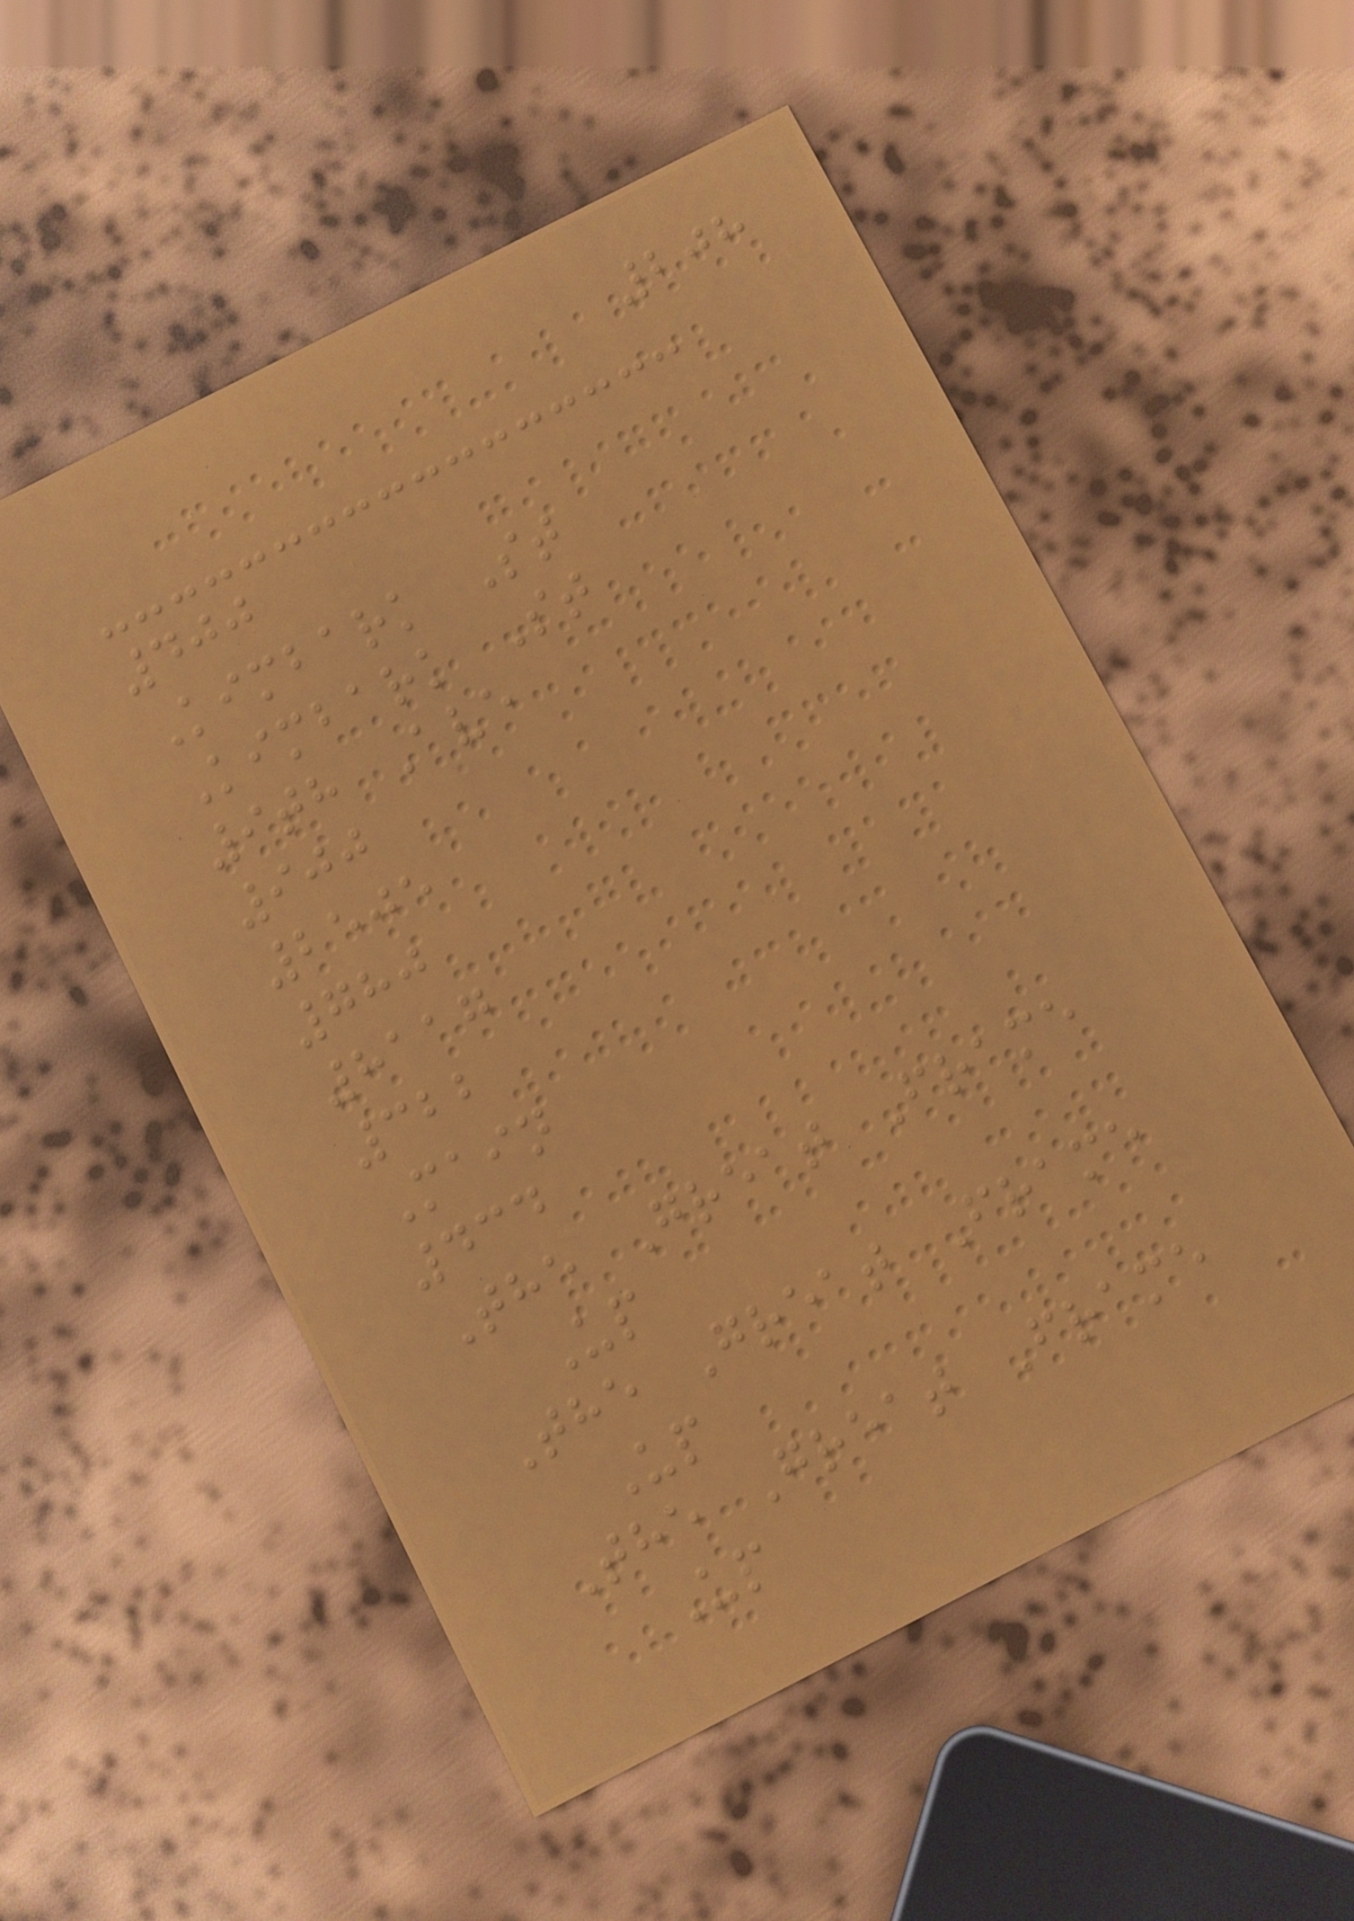208
400
Kimbark St
Kimbark St
9th Ave
900
2505
780
8117
322
Main
434
The Great Frame
Up
The Great Frame
Up
The Great Frame
Up
